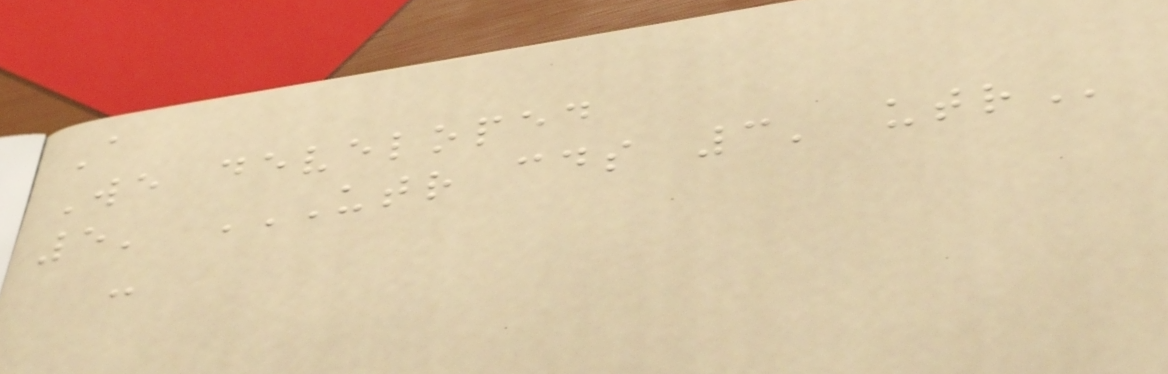A
We developed
5' UTR CDS 3' UTR
-
